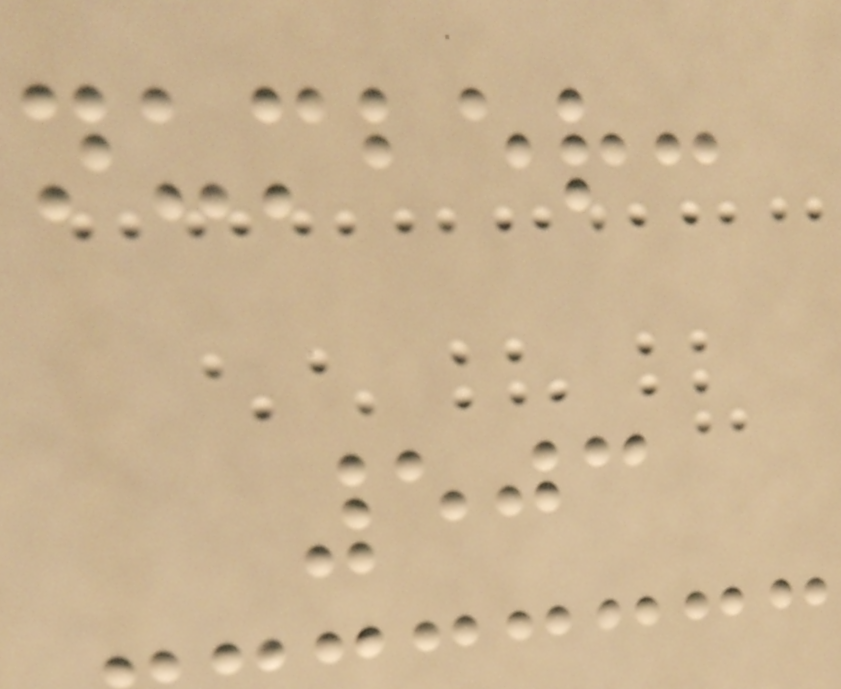number:
503
